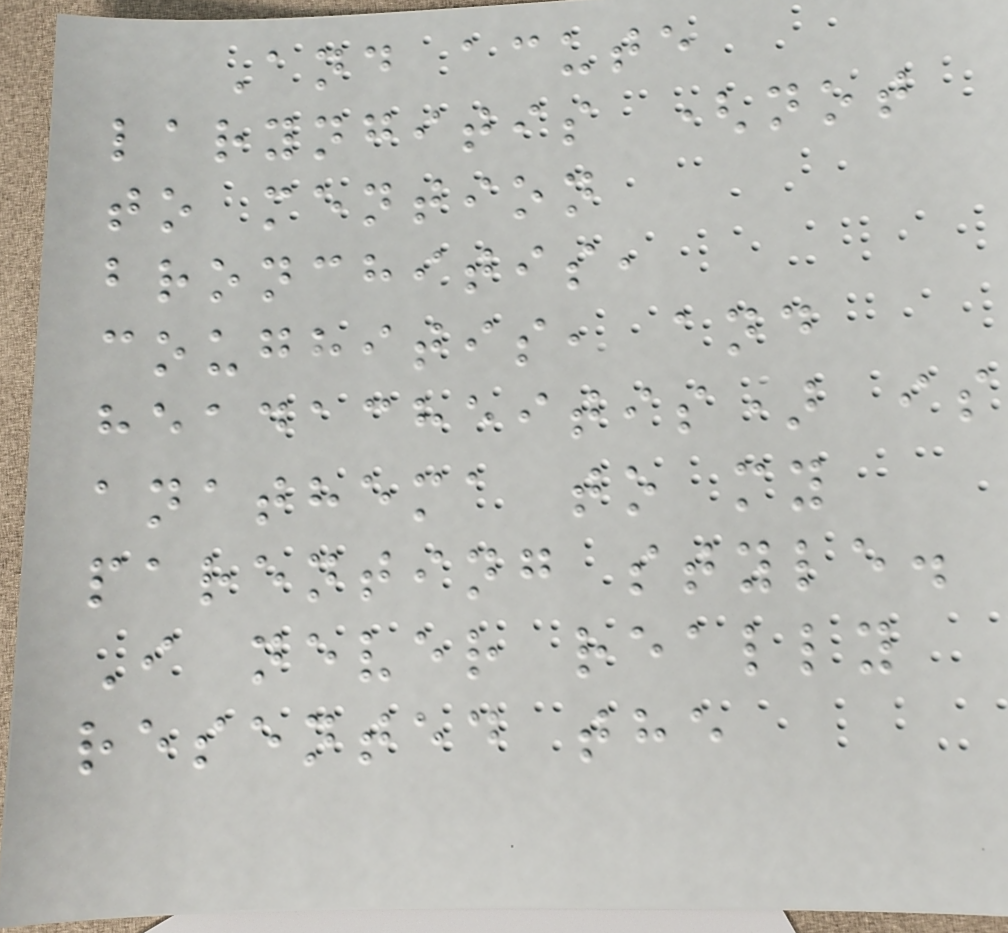And acute
laryngitis (not
to mention
bronchitis,
coughitis, and
headacheitis) is
anathema to my
parenting style.
I never really
resented the
